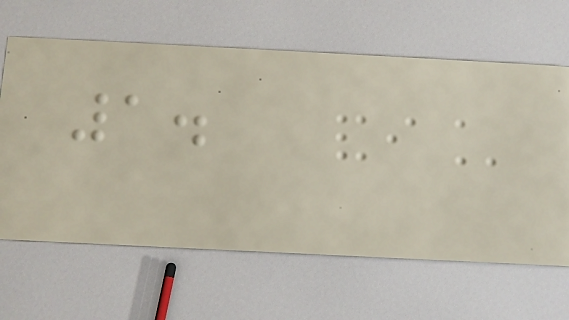1.
